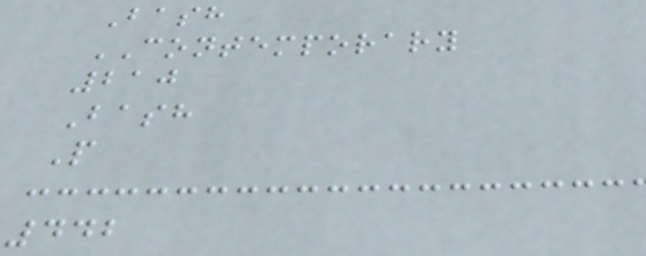Bash
CONTEMPORARY
210
Bash
P
442
